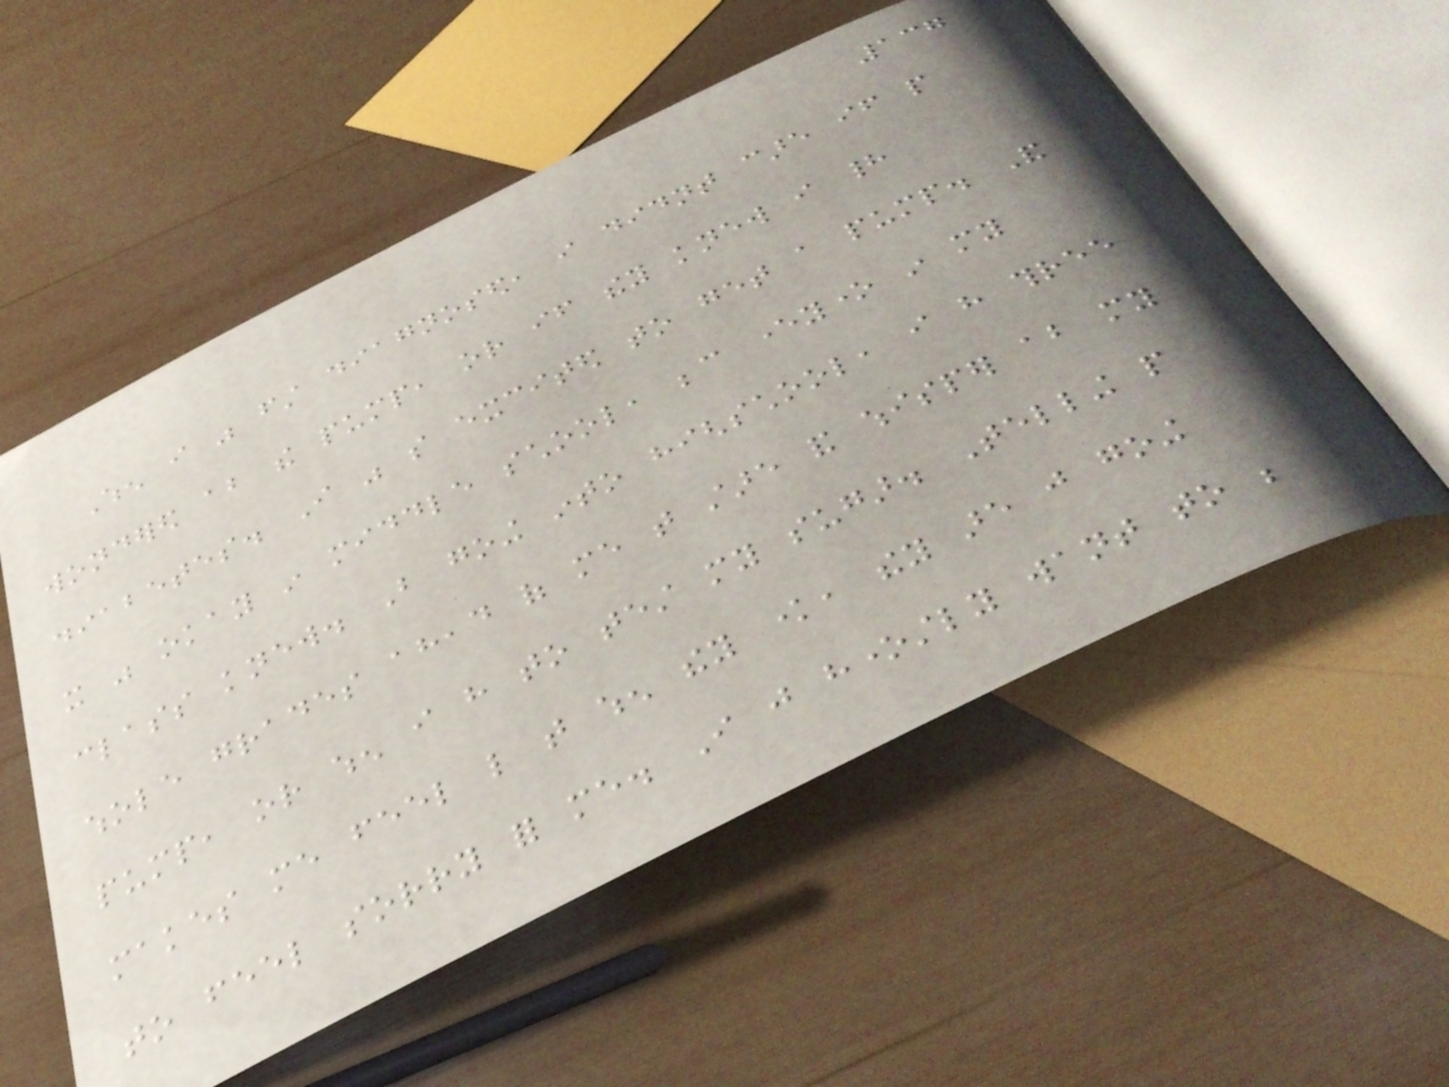137
When i was first diagnosed, i didnt care if people
wondered about the pump, or if they knew i had
diabetes. I was so excited to get a pump. And
it was okay in middle school, because everyone in my
class knew. But going into highschool, i have three
whole grades ahead of me that stare and whisper about my
pump, or when i have to test my sugar. Telling people
makes me feel like that when they know, they are just going
to feel sorry for me. I just honestly want to be
